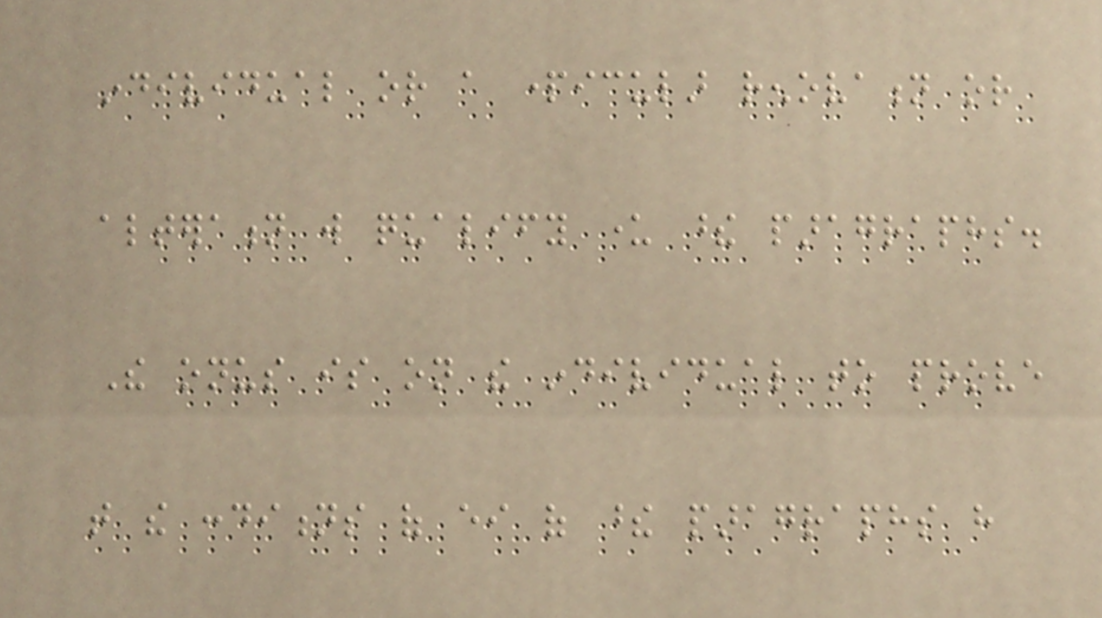individual or a particular renovation or
alteration will qualify under these paragraphs.
The onus is on the individual to prove
that the conditions of either of these paragraphs have
